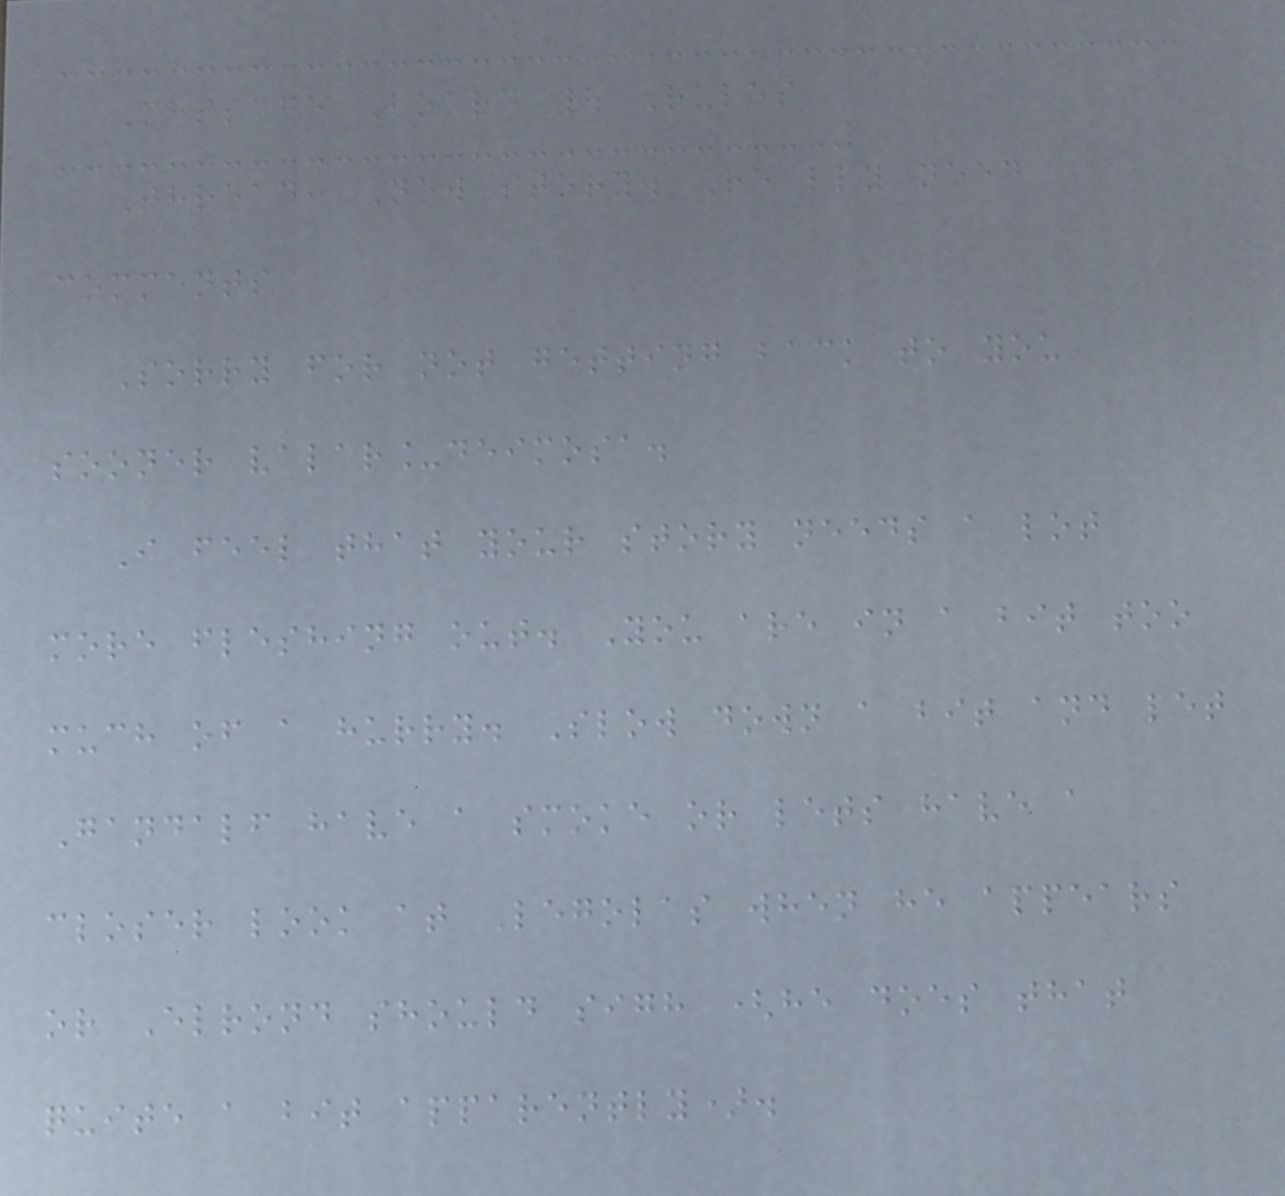Message Board | Rules
Thread: New story. Really need
comments
Sorry for not getting back to you
sooner valar_deimosa.
I feel that your story needs a lot
more fleshing out. You are in a bit too
much of a hurry. Slow down a bit and let
Gandalf have a smoke or lets have a
closer look at Legolas when he appears
or Elrond should sigh (he does that
quite a bit apparently).
